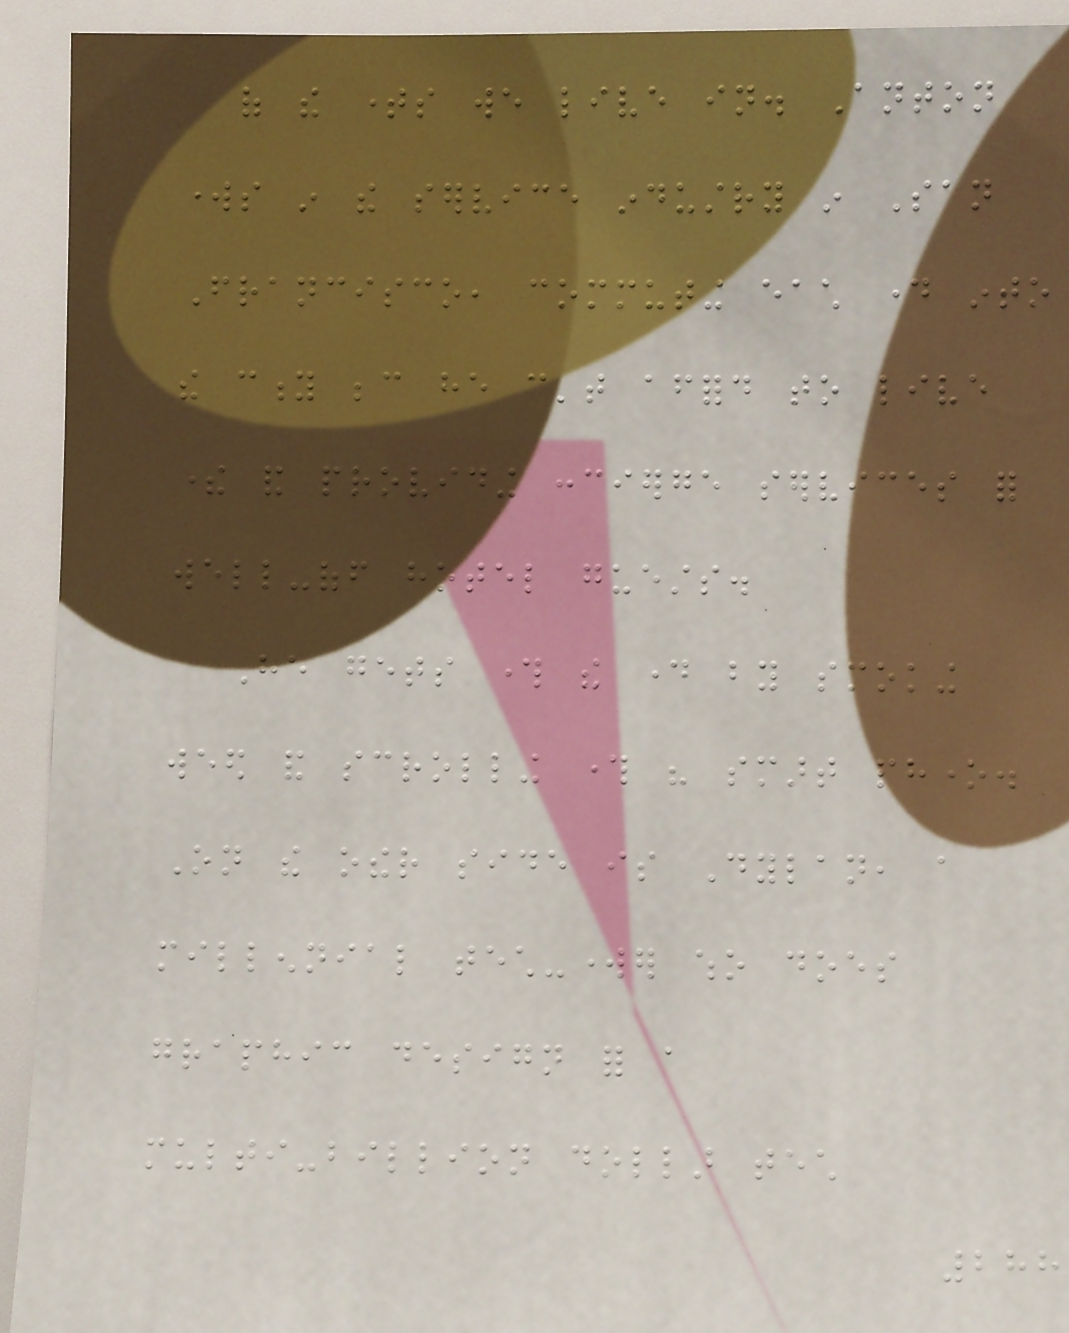of the times we live in. Anton
works in the service industry in San
Francisco, commuting each day into
the city because he can't afford to live
there and providing concierge services for
well-off hotel guests.
He gets through the day by smoking
weed and scrolling through his smart phone.
On the other side is Dylan, a
millennial tech-worker who does
graphic design for a
multi-billion dollar tech
288
